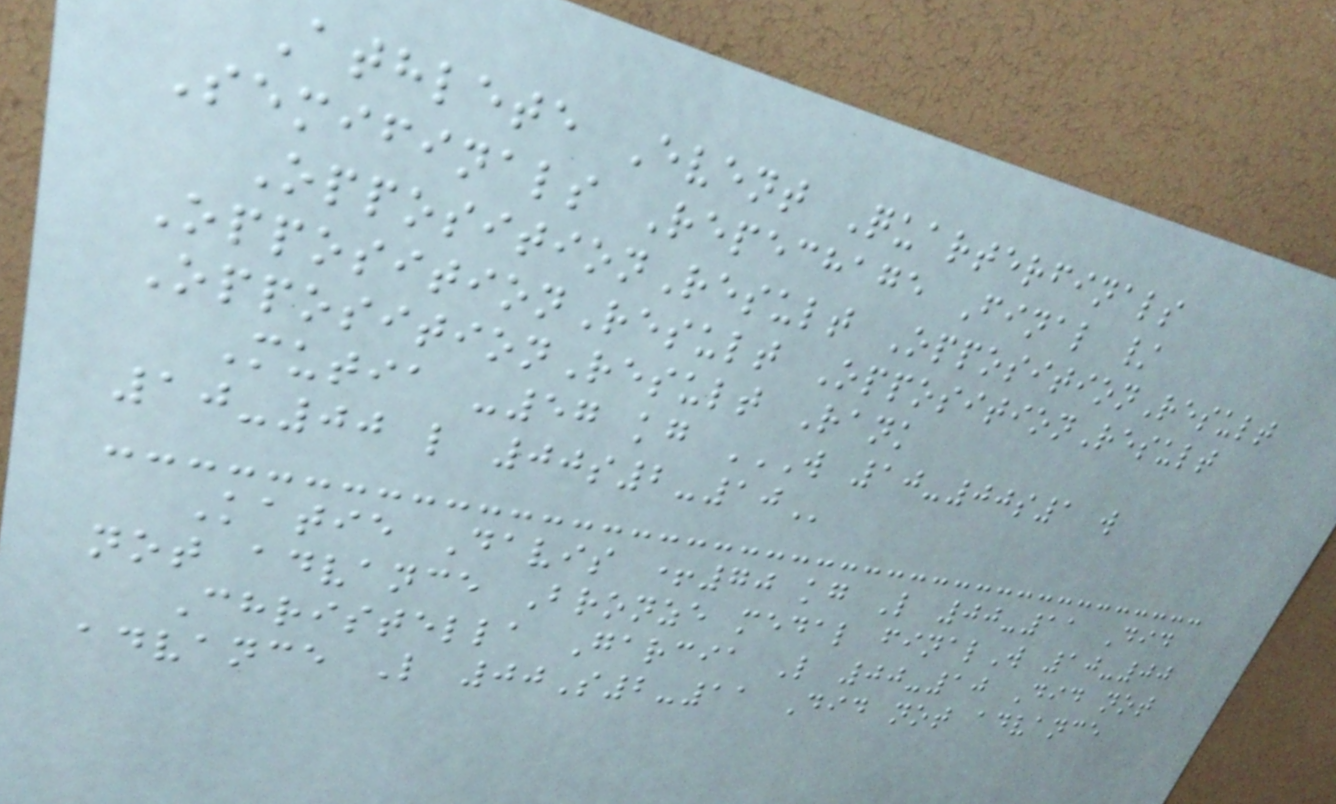Athlete Event Quarterfinals
Semifinals Repechage Final /
OppositionResult OppositionResult
OppositionResult OppositionResult
OppositionResult Rank
Mutia -57 kg W 10-00S1 W
10-00 L 00S2-10
Katie Davis +70 kg L 00-11 Did
not advance Bronze medal finalW 10-00
Christella Garcia L 00-10 Did not
advance L 00S2-11 Did not advance
